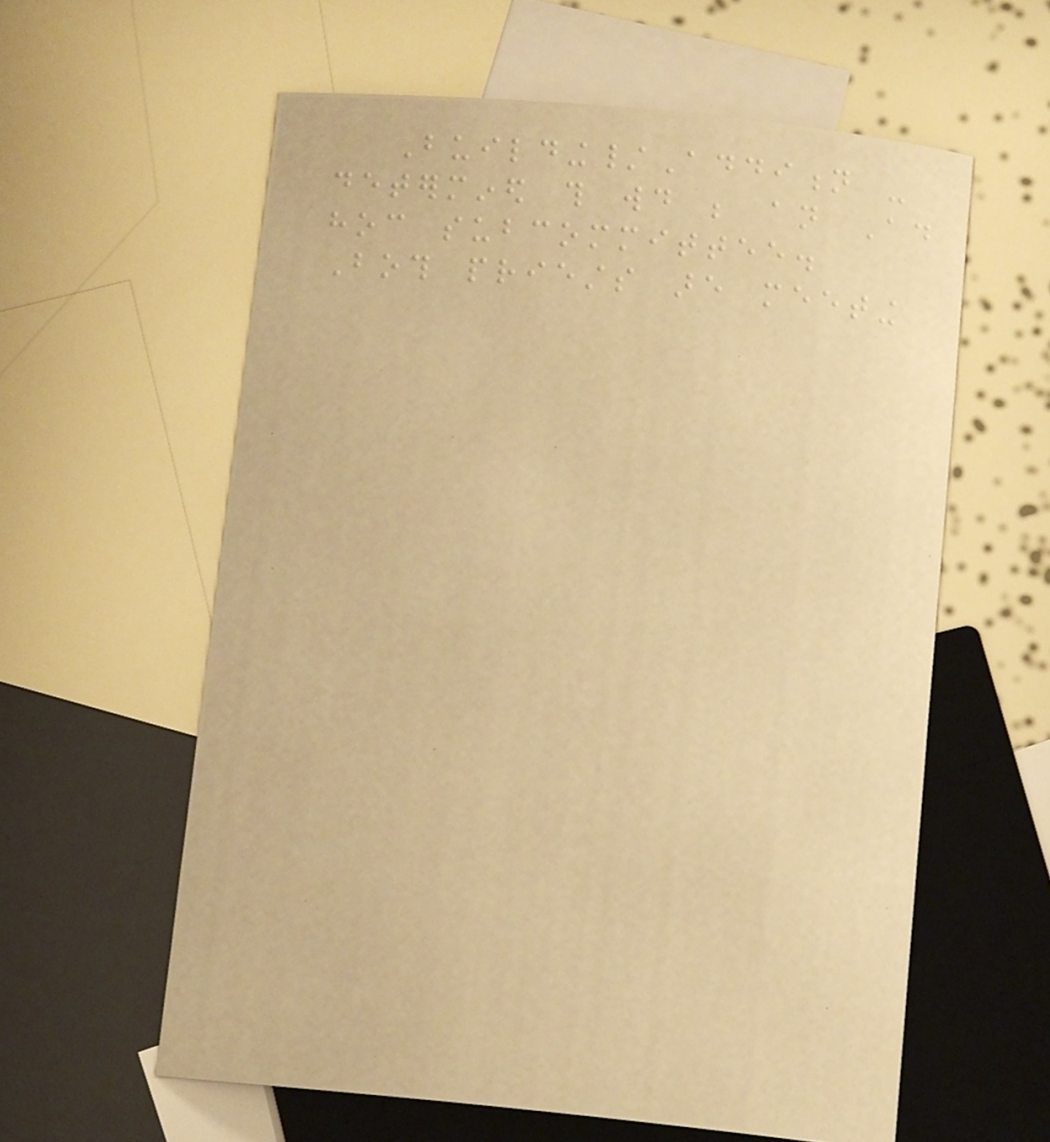Building/Addition -
determined this would be an Ad
hoc subcommittee.
Both priests are meeting
